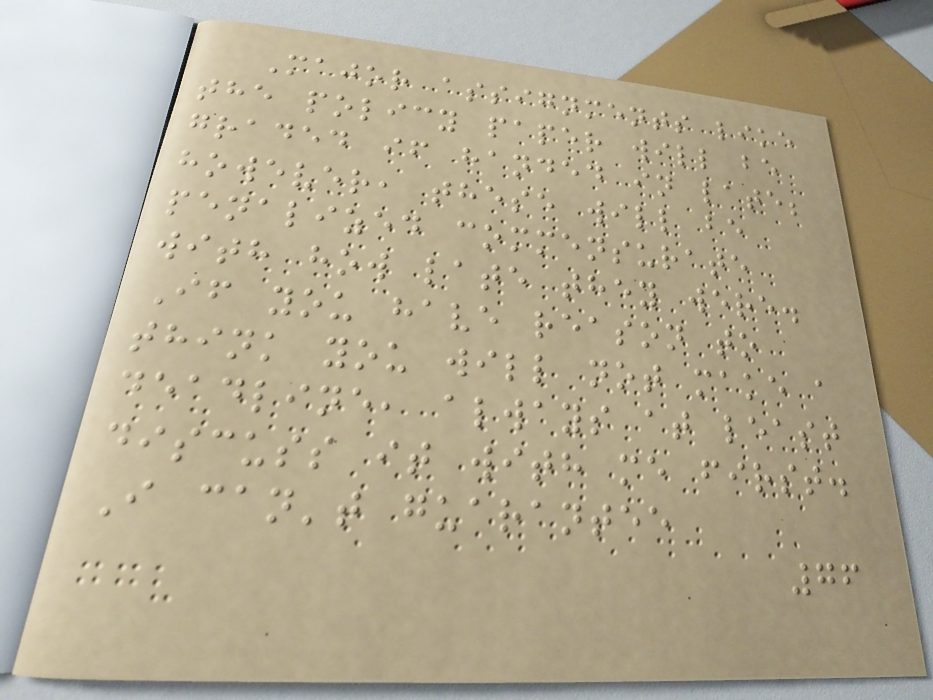Major assignments like
the policy paper will be
graded if handed in late;
however, these will be
penalized commensurate
with how late they were.
If you have reason to
think you will not make a
deadline, always at least
discuss it with me first.
I can't guarantee
76
